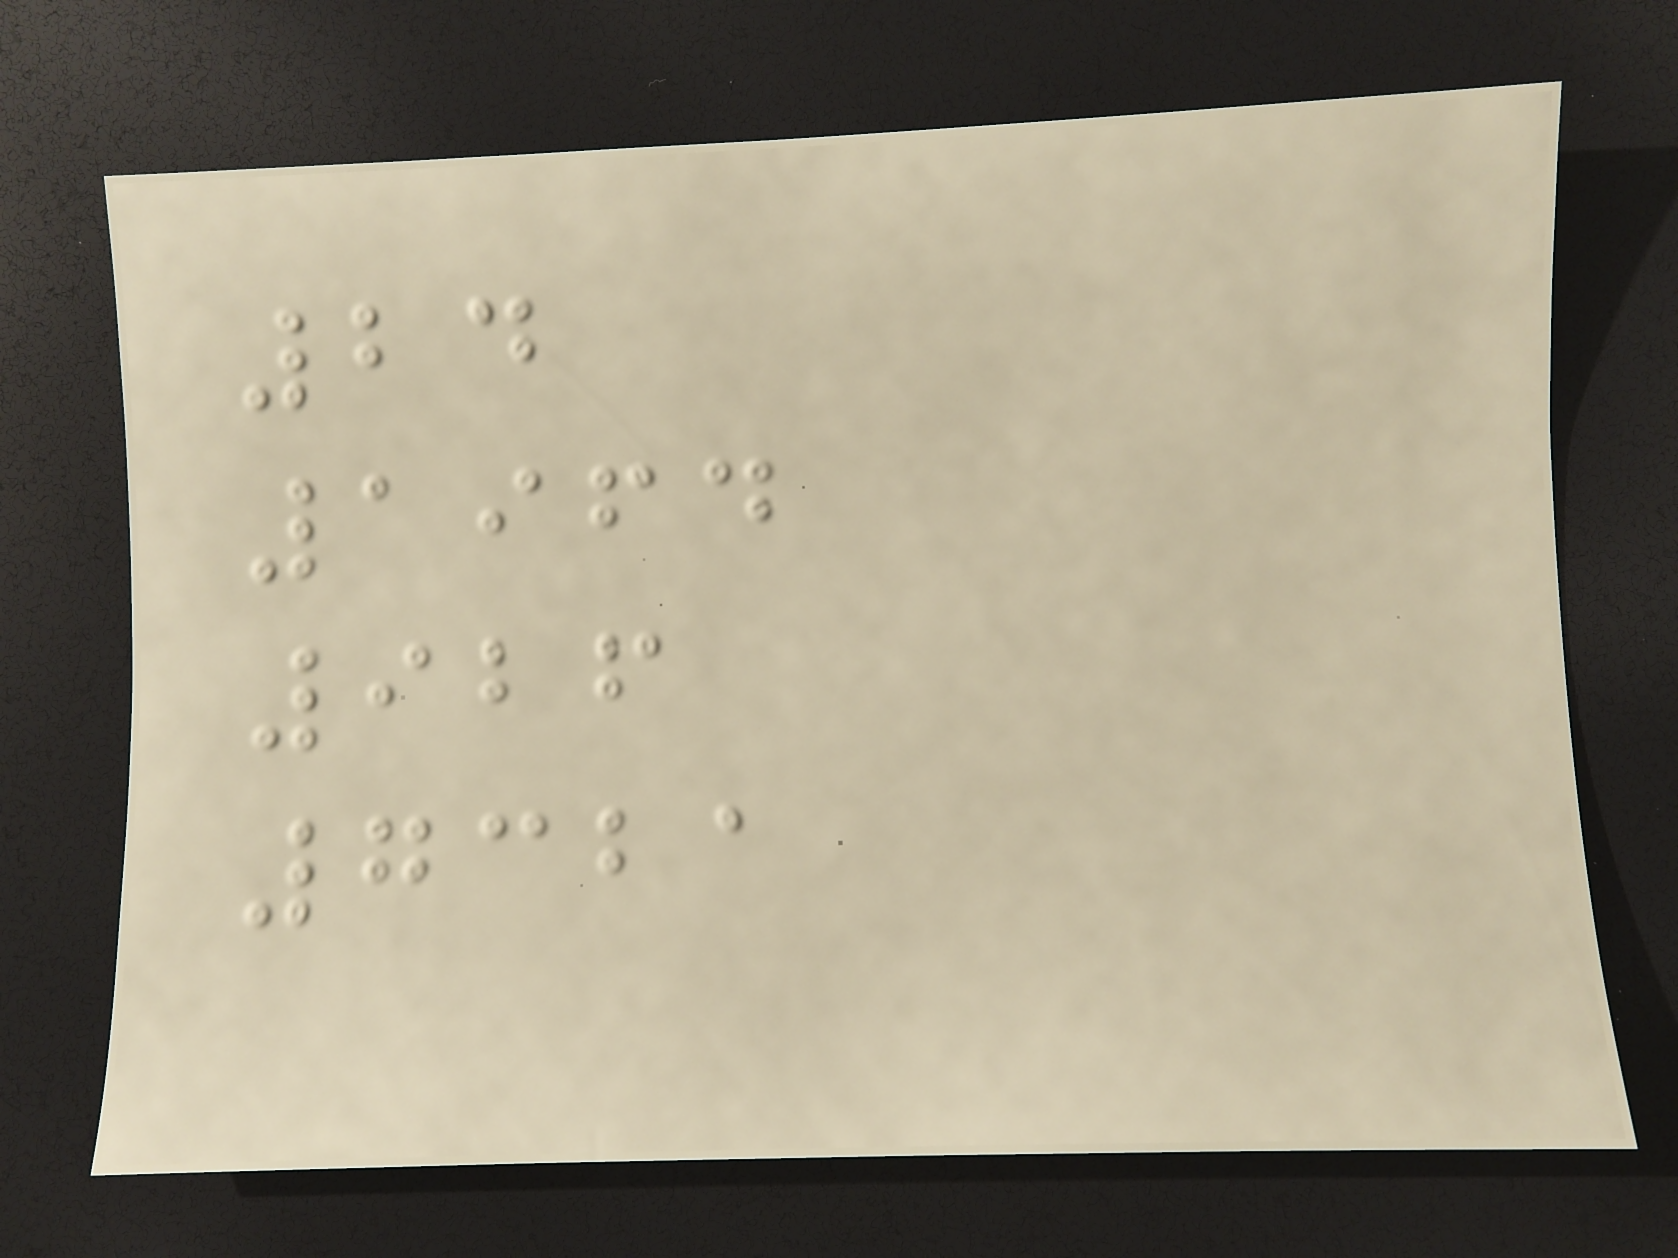24
1964
926
7321
